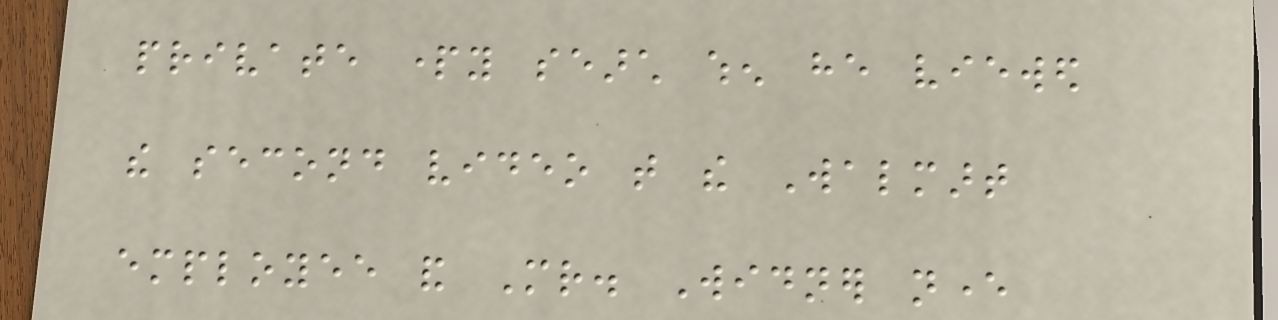private party search when he viewed
the second video that the Walmart
employee and Mr. Widner never
